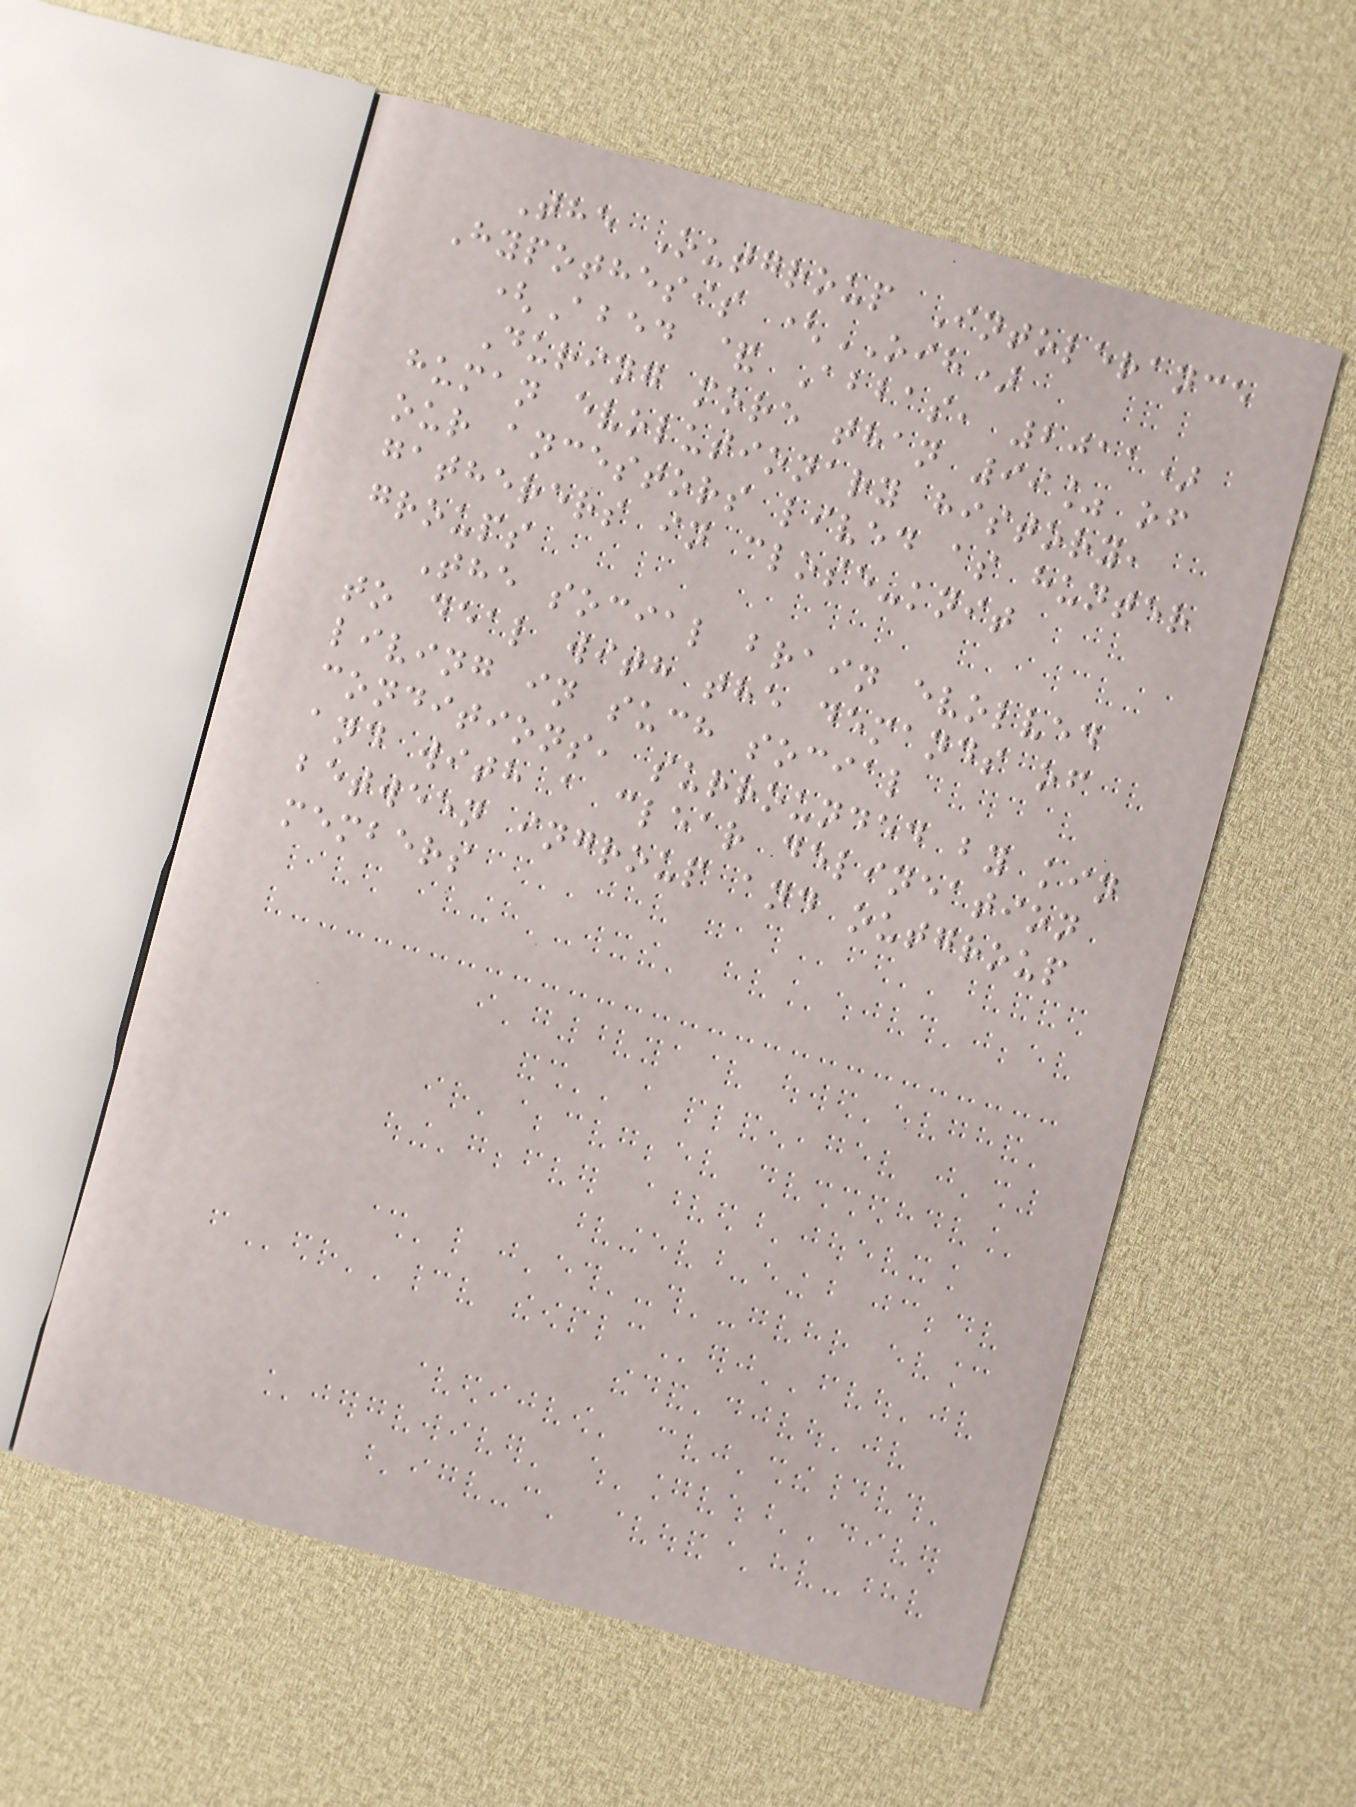The Outgroup Intolerance
Hypothesis (OIH)
(Abed & Abbas, 2011)
During more than 99% of
human evolutionary history,
our ancestors lived as hunter
gatherers in close-knit
groups
The social brain evolved
to deal with the demands of
living in such social
conditions, surrounded by kin
and with a clear delineation
between ingroup and outgroup
members
